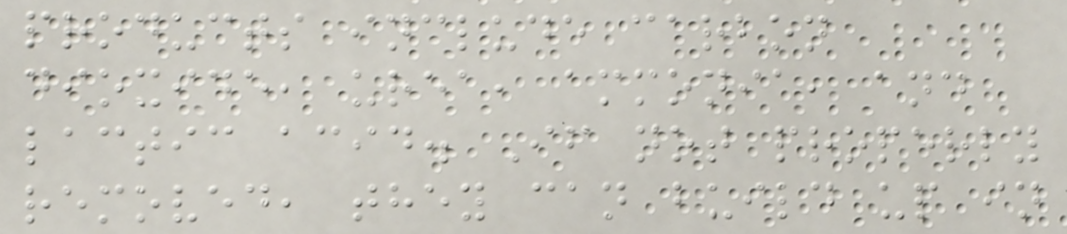products include carbon
dioxide, urea, ammonia, and
lactic acid. If not properly
removed, they can build up in
